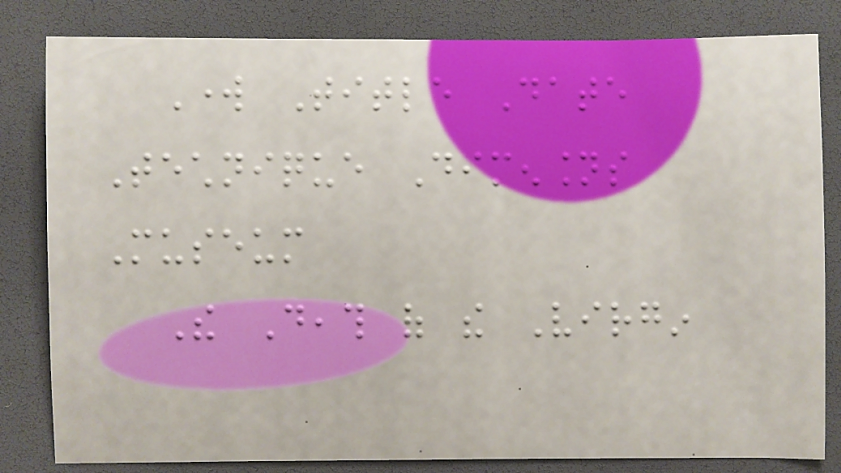Work Title Date
Technique Dimensions
Museum
The Death of the Virgin
